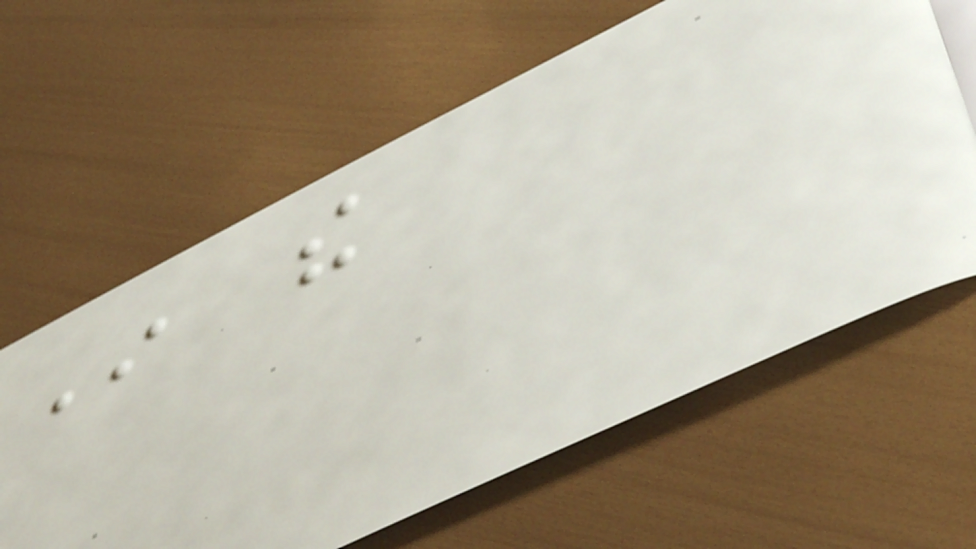In the
